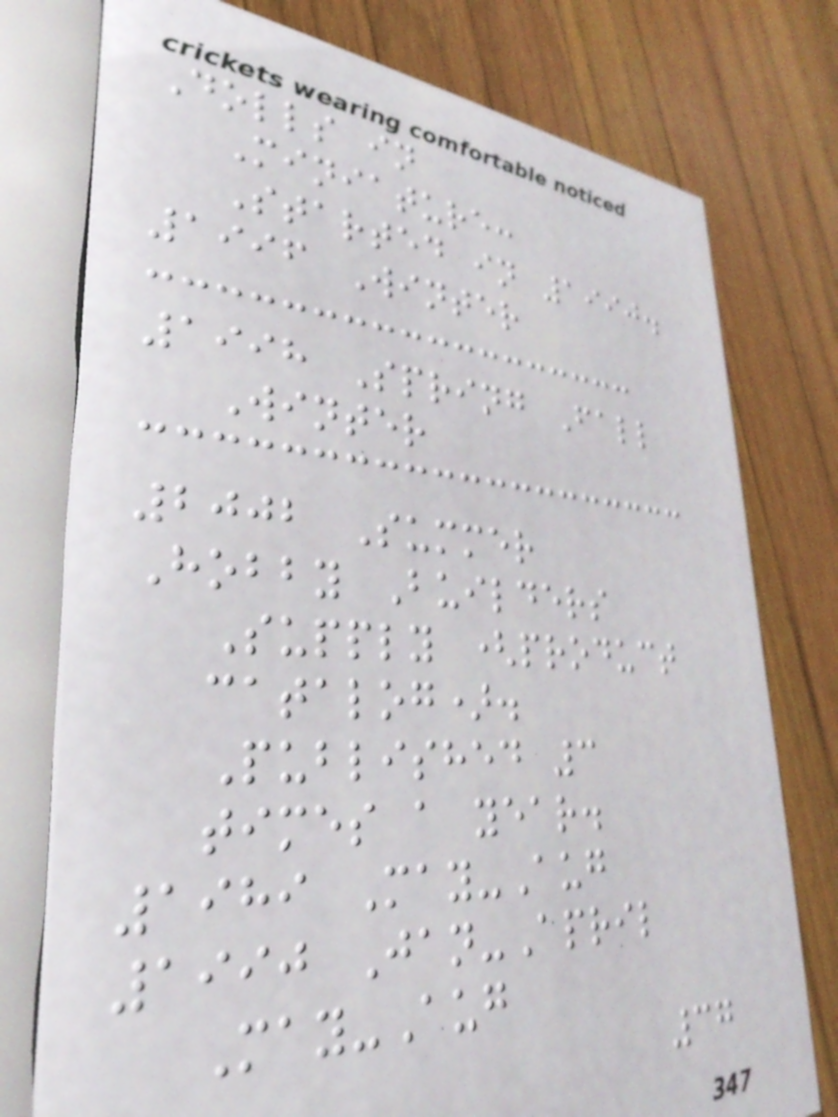Dolls in
Miniature:
Started in 1990.
1996 Winter
1998 Spring Fall
Winter
2002 Summer
Hobby Builders
Supply (product
catalog).
Published 3
times a year.
1989 May-Aug
1990 Jan-April
May-Aug
37
